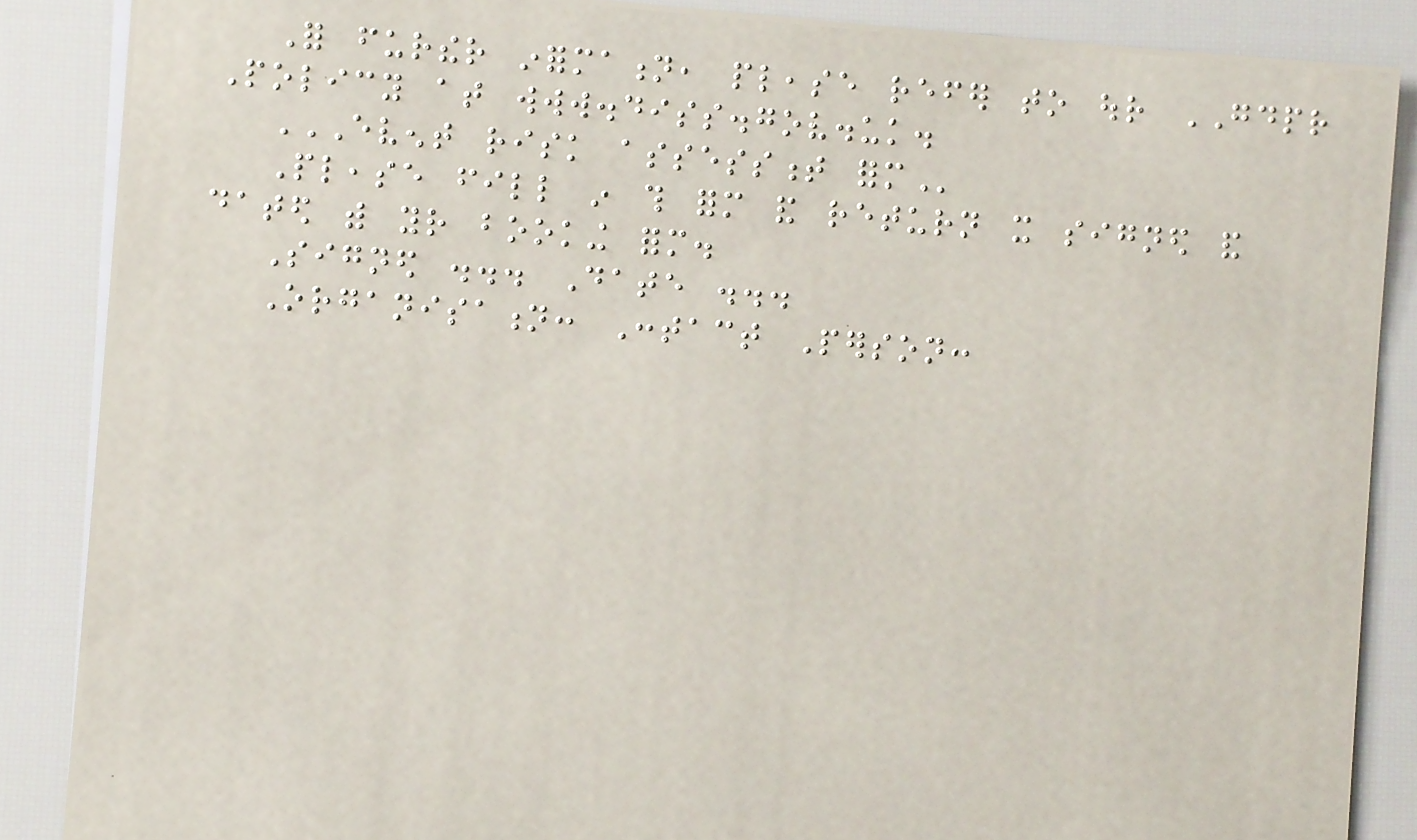For further information, please refer to our GDPR
Policy at www.diss.gov.uk.
EVENT RISK ASSESSMENT FORM
Please fill in this form and return it signed and
dated with your booking form.
Signed ... Date ...
Organisation: Contact Person:
